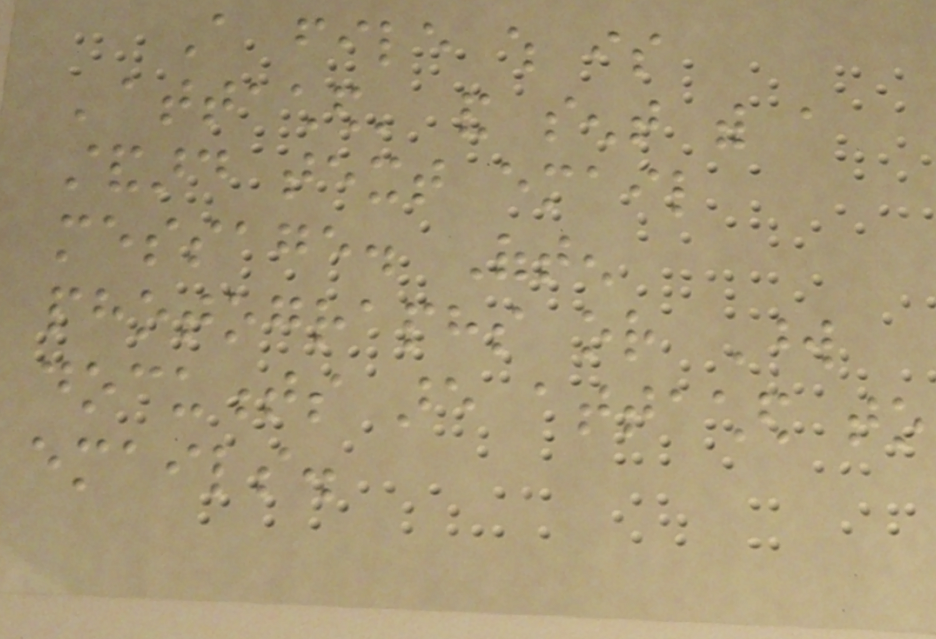A file which is
'attached' and sent with a
standard text email
message. Often
photographs or Word
documents are attached to
emails.
